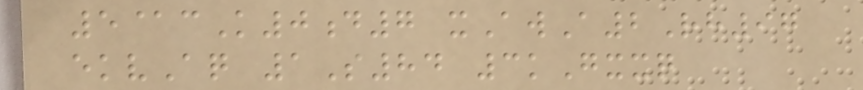5@cK0d7 xAwA2Rh97
ekvAq 1S84 3kGxxq
